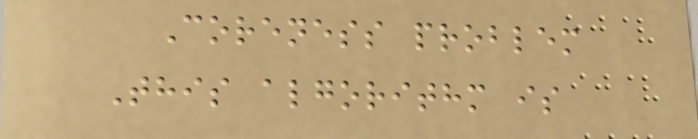Coreness problem
This algorithm is
